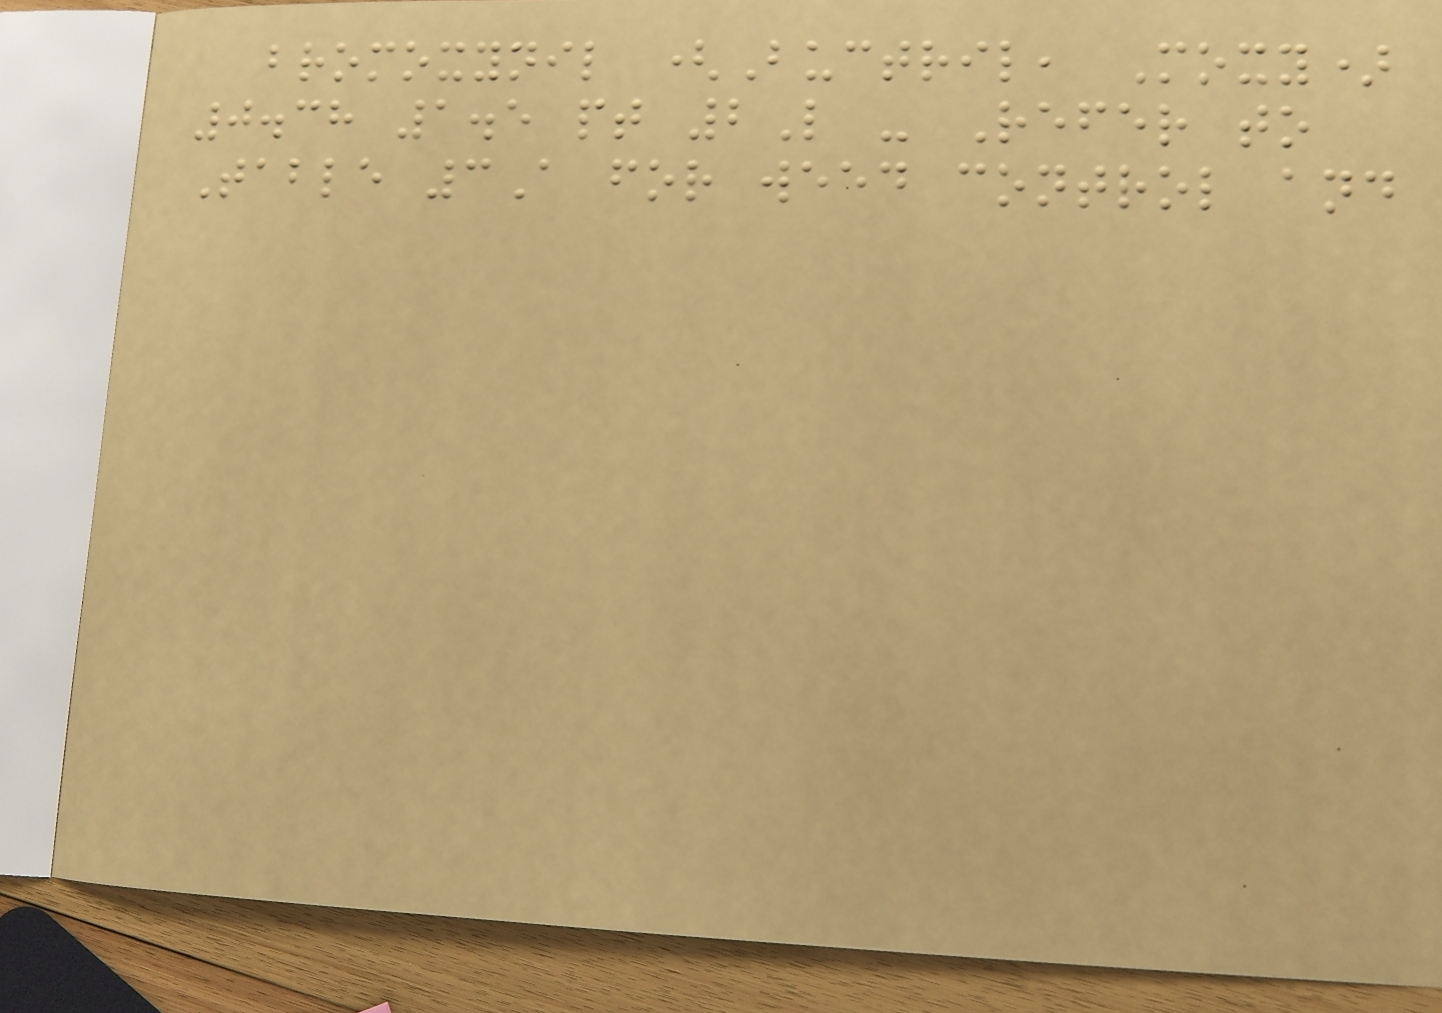bromoxynil (Buctril, Moxy)
0.38 1.5 pt 2L - Refer to
Table 3A for weed control and
